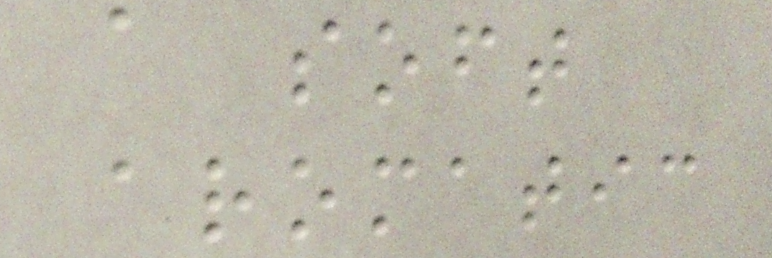a soft
aromatic
